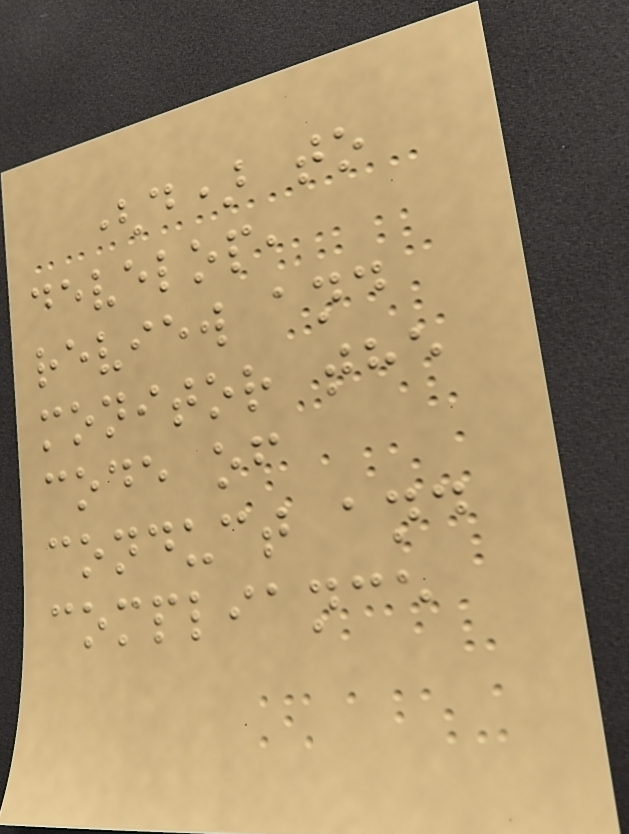(d) to
develop,
review and
monitor the
code of
conduct and
compliance
